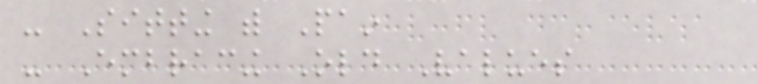- Sitting with Pain
- Embracing Old Values
